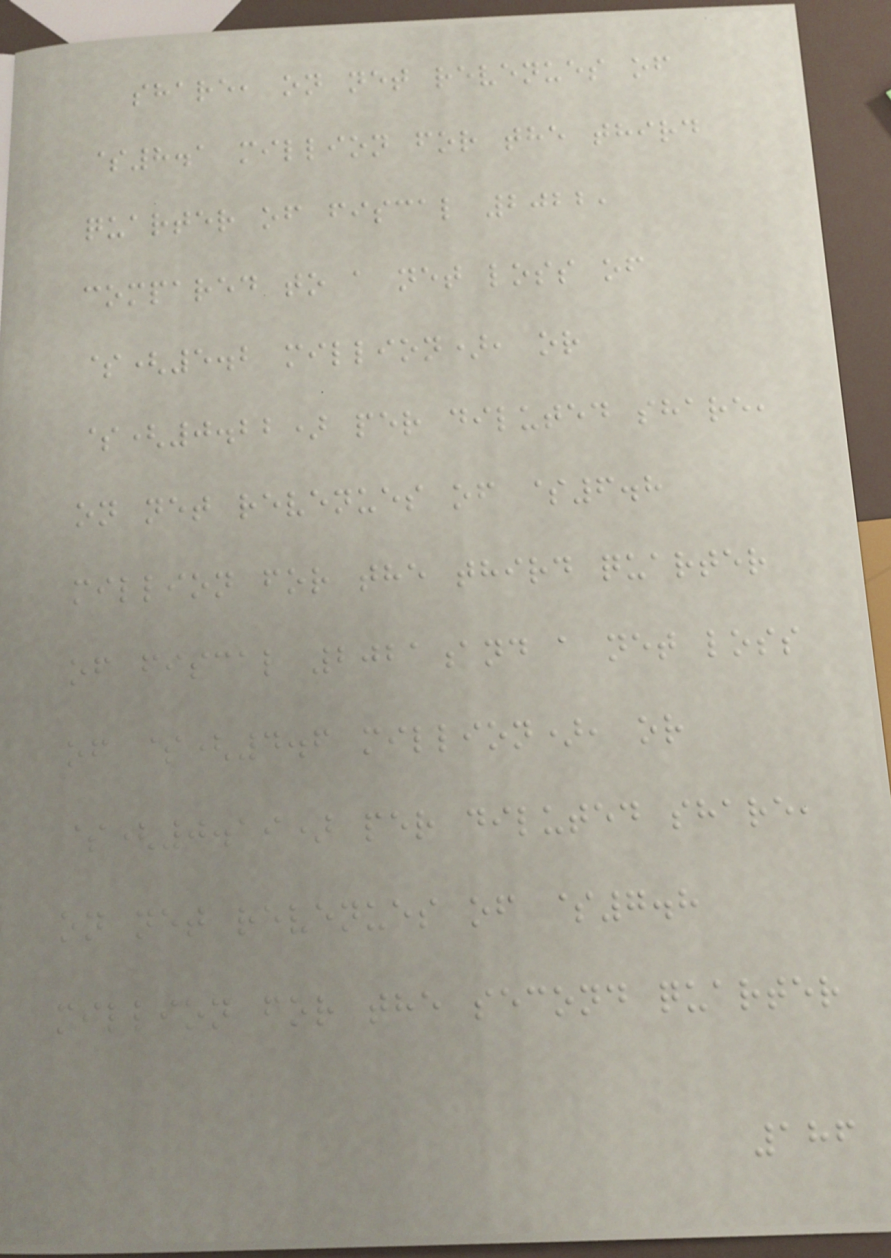share, on net revenues of
$8.1 million for the third
quarter of fiscal 2022,
compared to a net loss of
$(5.2 million), or
$(0.22) per diluted share,
on net revenues of $6.8
million for the third quarter
of fiscal 2021and a net loss
of $(4.6 million), or
$(0.19) per diluted share,
on net revenues of $7.8
million for the second quarter
186
